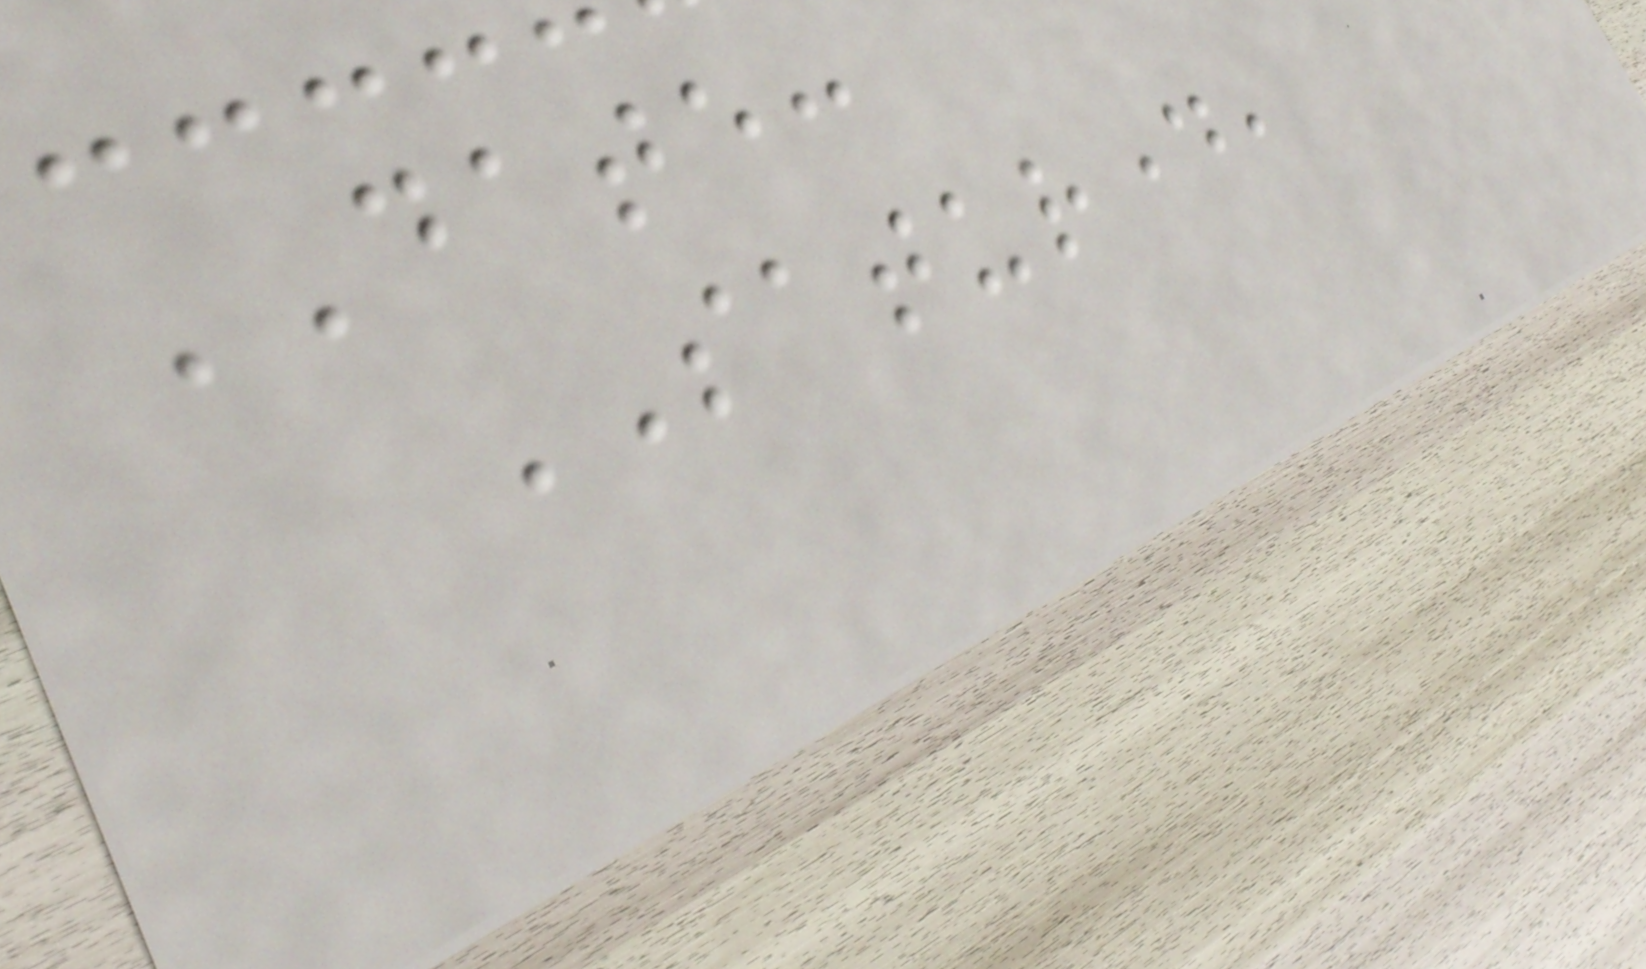DATE:
SATURDAY,
